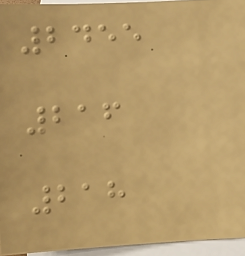2455
216
218
